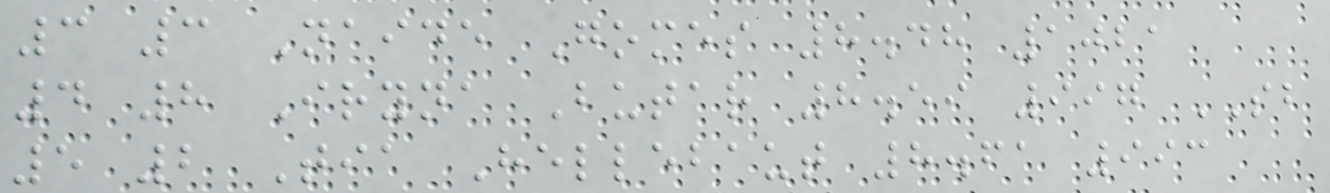3 3 Naide Gomes 8.48 1021
4 8 Iryna Butar 8.59 997 SB
5 2 Tia Hellebaut 8.61 993
